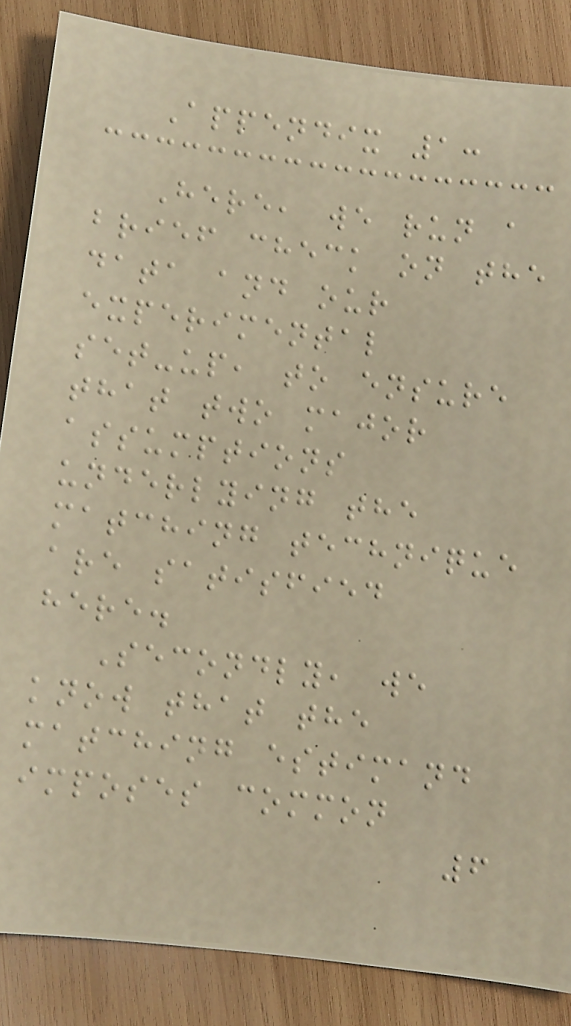Appendix 1:
Here, we run a
brief check on the
data and our
experimental
set-up, to ensure
that two major
assumptions
underlying the
matching technique
are satisfied
here.
Secondly, we
know that the
matching estimand
imposes common
6
